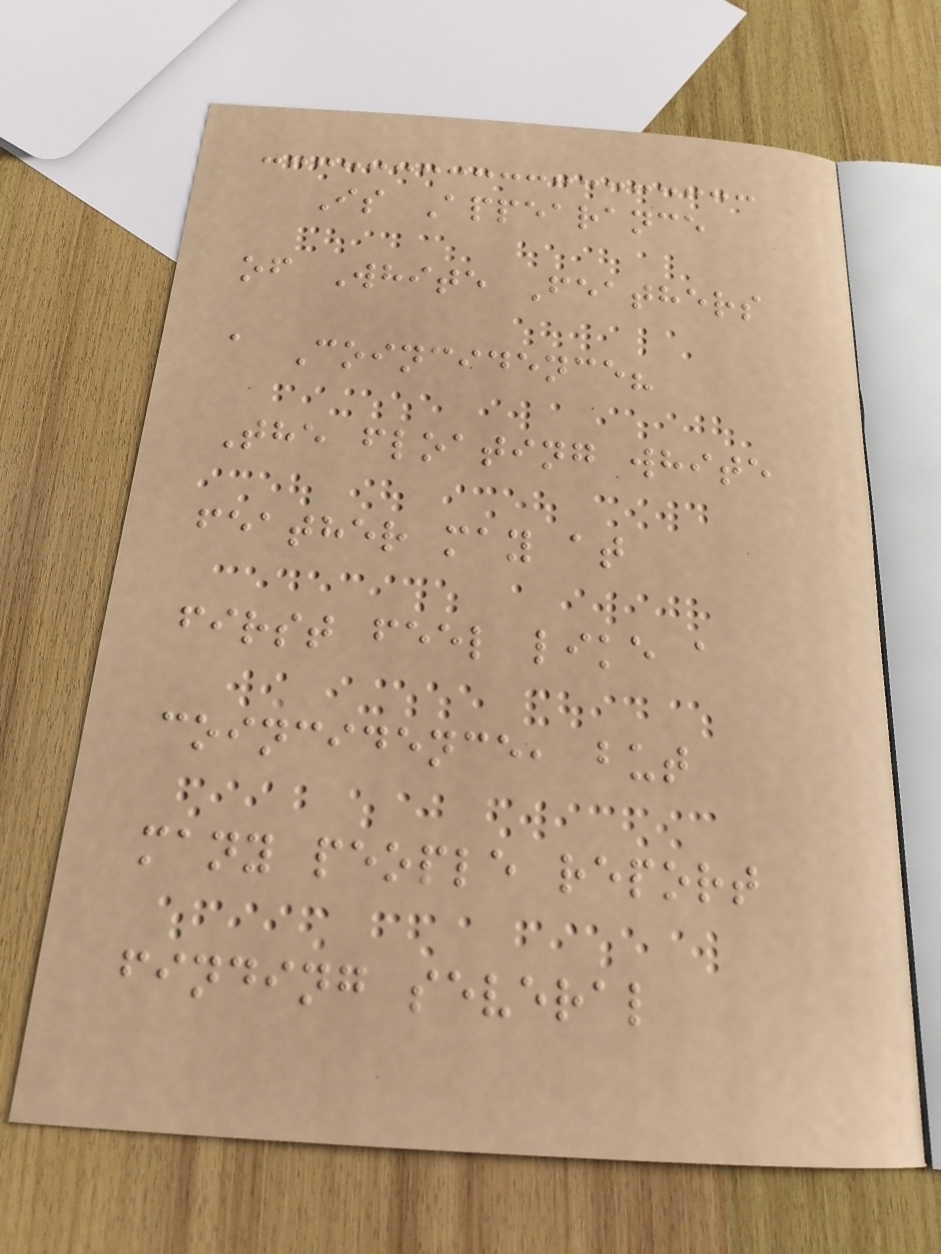Is Appearance
of White Feathers
a Coincidence?
The floating white
feather may at
first feel like a
coincidence, but
many people report
finding several
